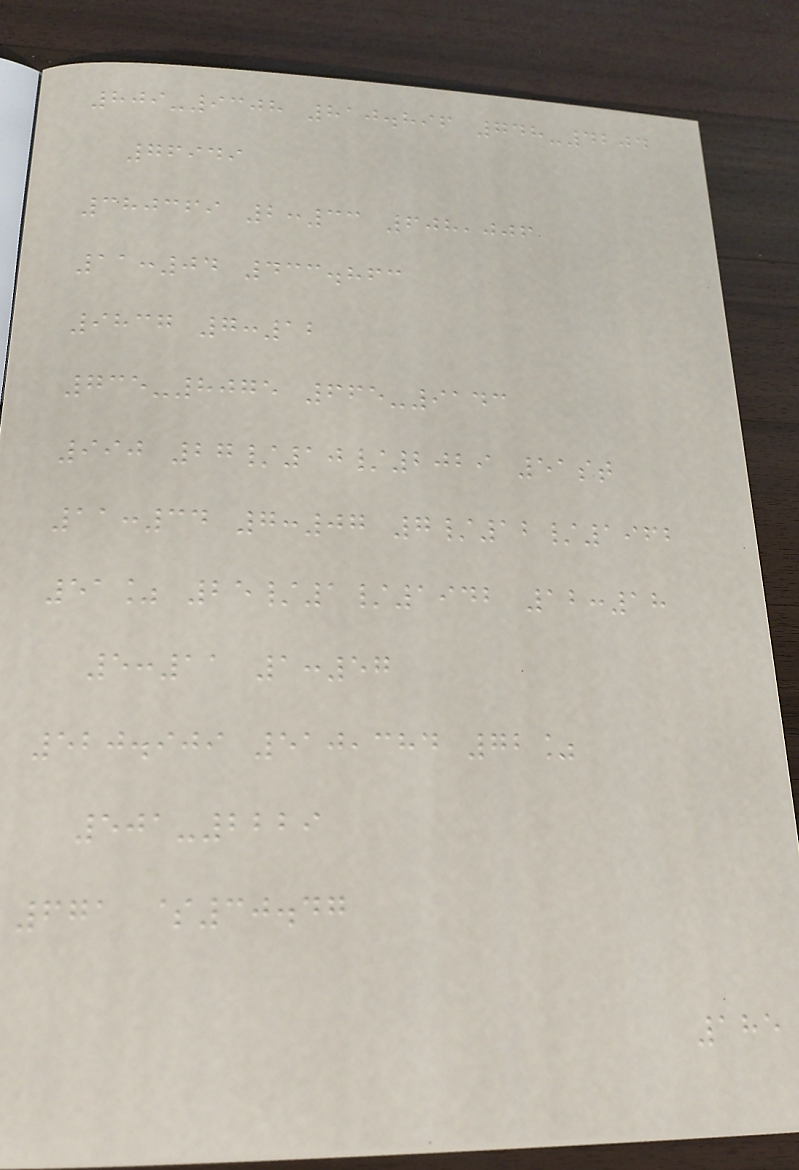809-9308 810.896 748-4204
76949
380369 2:33 608,006
11:04 433.863
9837 7:12
735-8075 665-9143
990 27/10/2029 51st
11:34 7:07 7/12/1962
51% 25/1/1942 12:18
5:11 1:57
520.909 510,384 72%
501-2229
671 $30.47
185
